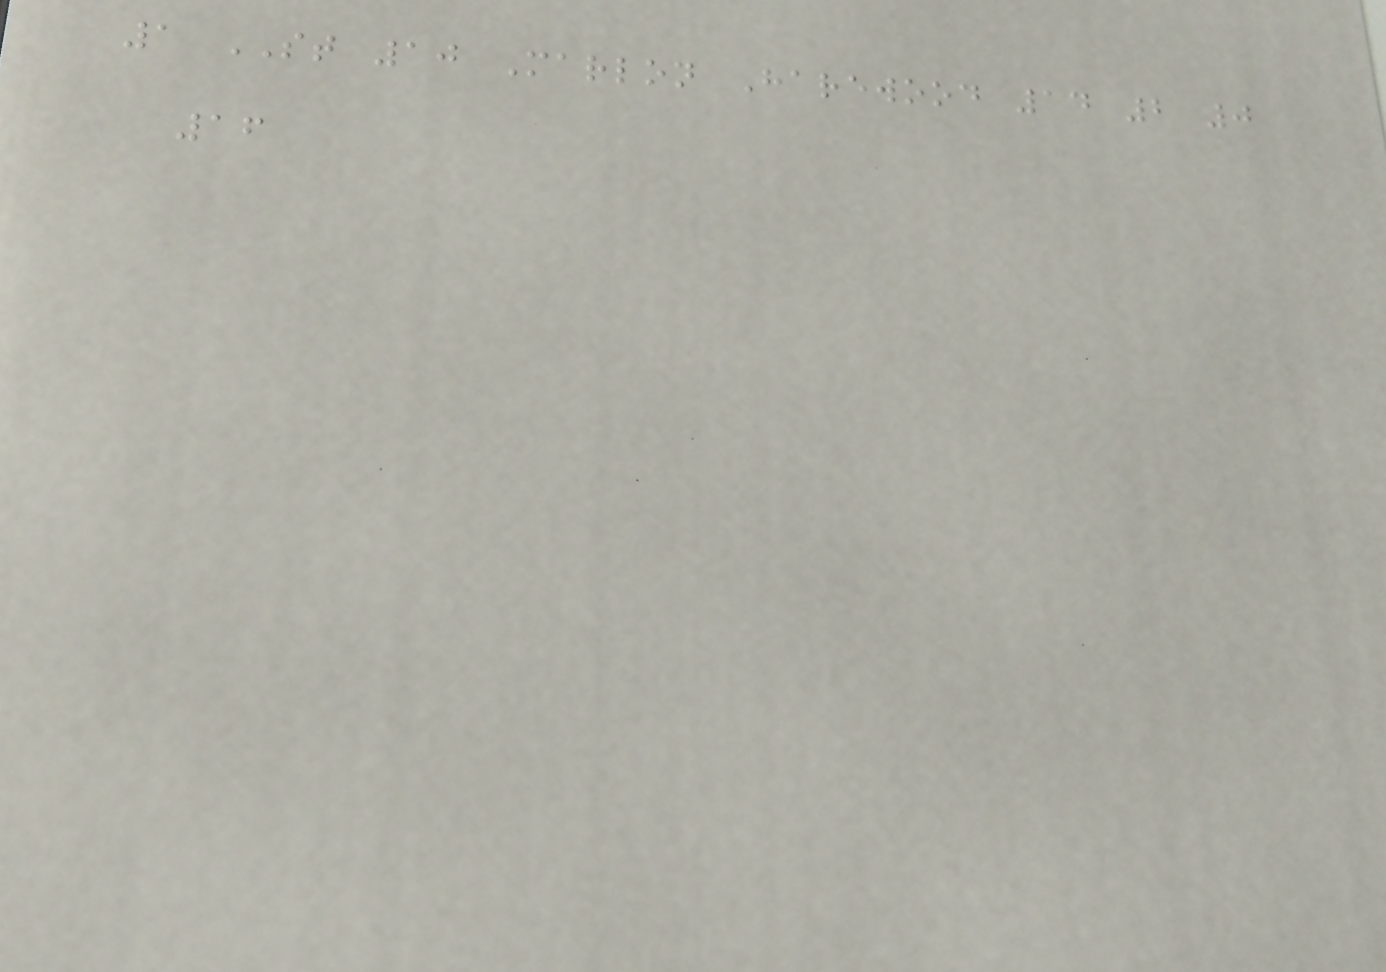1 ST 10 Marlon Harewood 14 2 0
16
